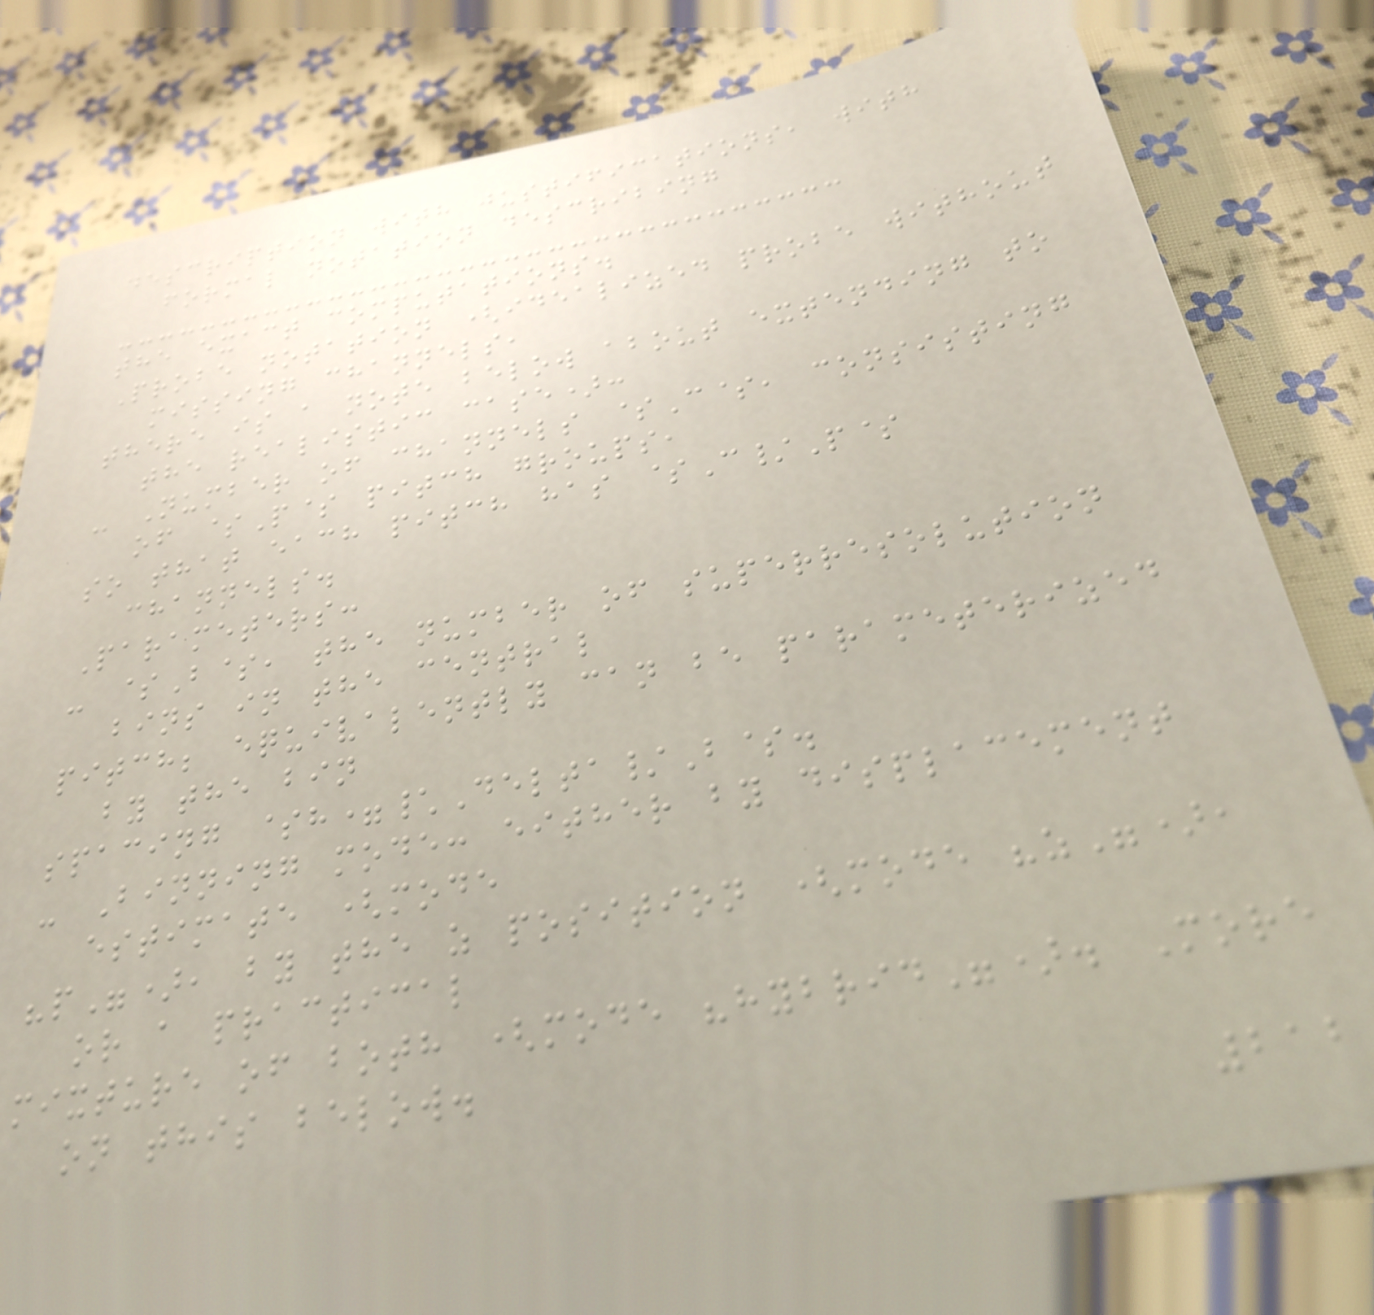description with justifications, with
formal notation describing
the exact computations.
Probe notation (idealized probe without
missing channels,
there is a note below about extending to
the realistic case):
- Number of channels $C$, consisting
of $P$ pitch groups,
so that each pitch has $C/P$
channels.
Parameters:
- $B$, the number of superresolution
bins in the central
pitch; equivalently can be parameterized
by the bin
spacing $h=\Delta/B$.
- Binning mode: either by displacement
estimate (mode
"p"), by the z position (mode "z"),
or a practical
mixture of both (mode "hybrid"). More
on this below.
212
